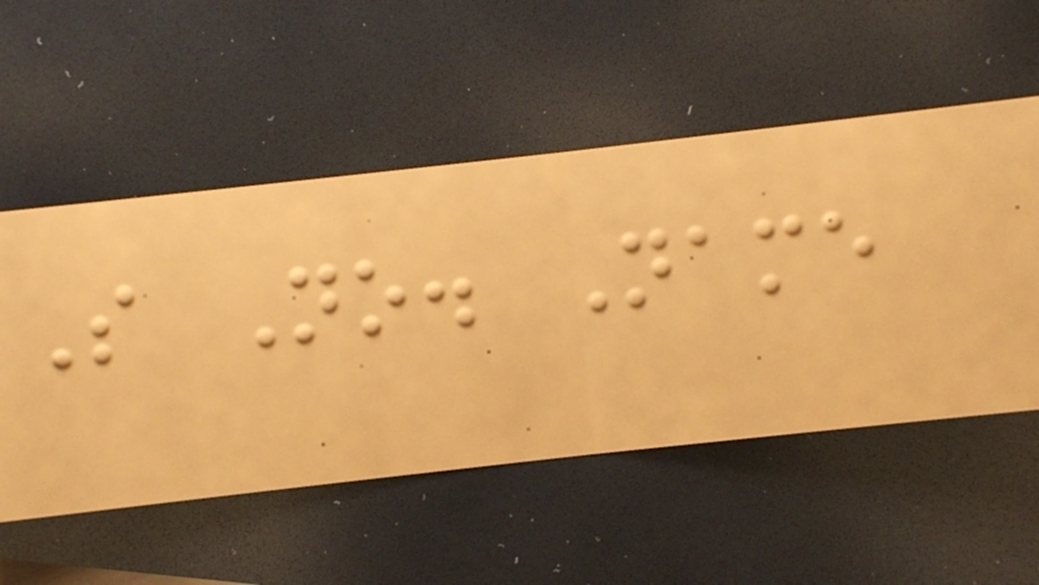S No. Name
